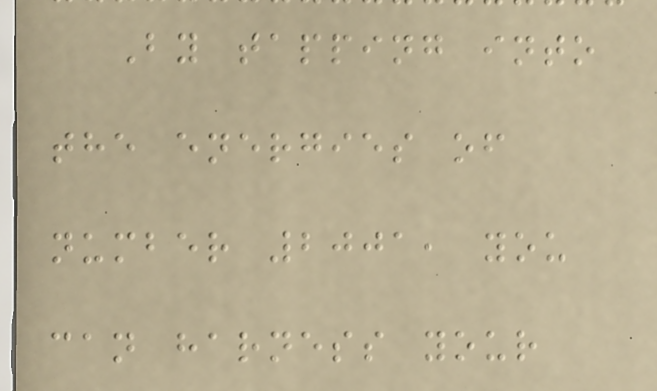By tapping into
the energies of
number 2001, you
can harness your
